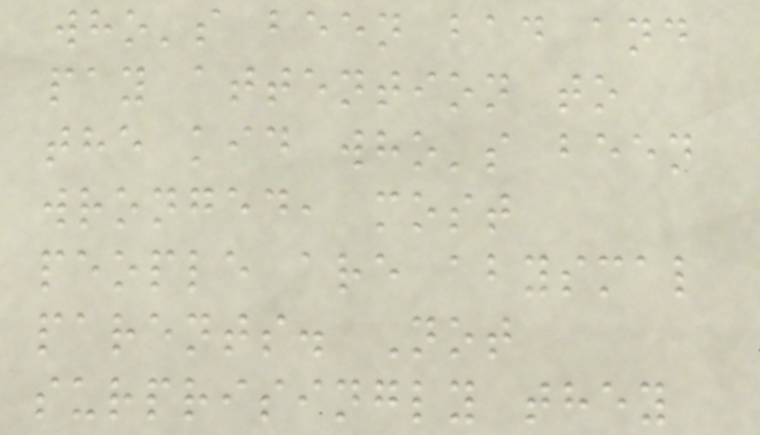who's been bad and
pay attention to
the kid who's been
wronged, most
people are abysmal
parents. Not
surprisingly they
